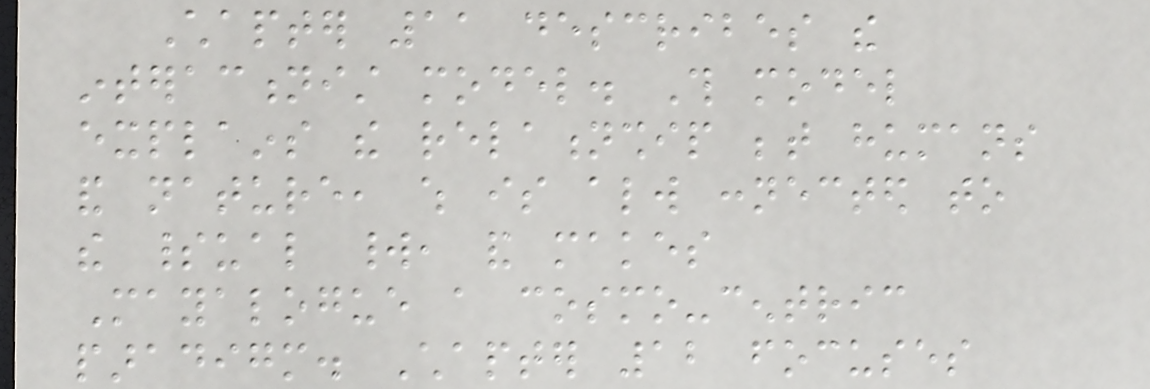Chapter 11 describes the
interactionist model. This model
explains the relationship between humans
and nature, which is always connected to
the spiritual world, and makes
Mayalogue a cosmo-centric
paradigm. Chapter 12 focuses
